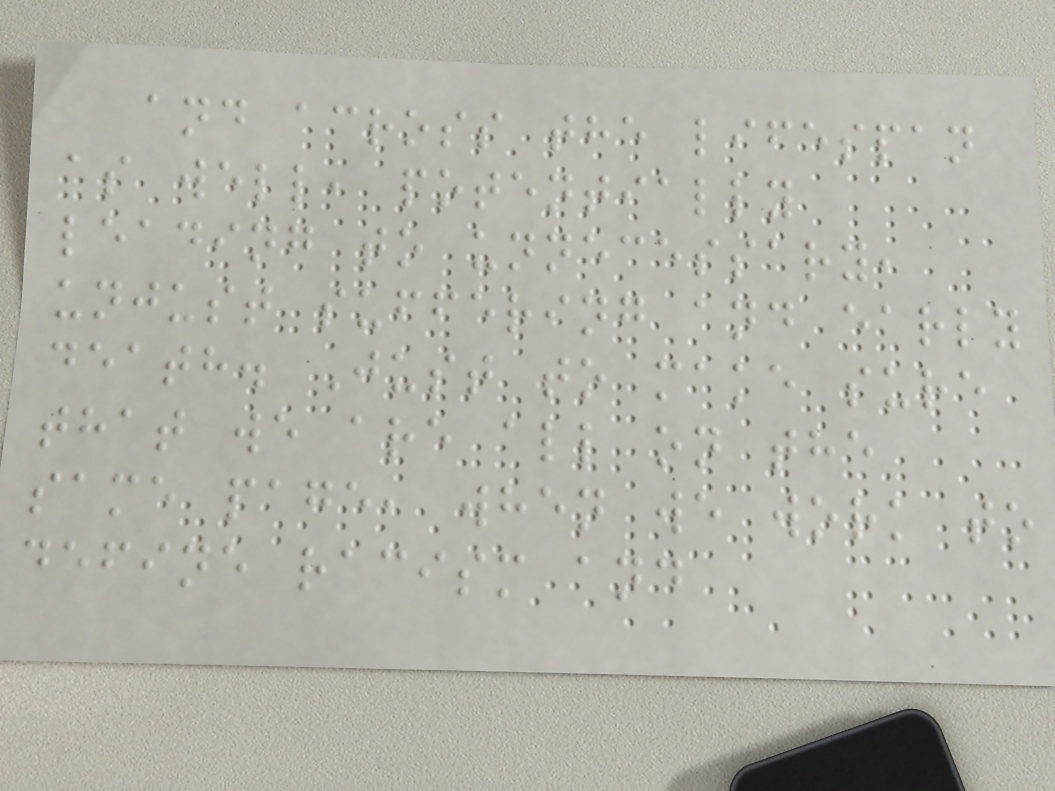and across the lifespan
as well, potentially
leading to unnecessary,
unjust suffering and early
death. Just to make sure
that we are all on the
same page, when we work to
define racism and
